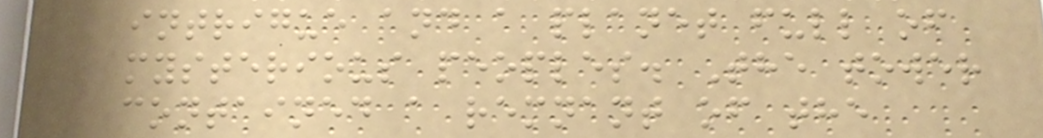intrigue and a planet full of
mysterious peoples. The tower
contained a remnant of the
